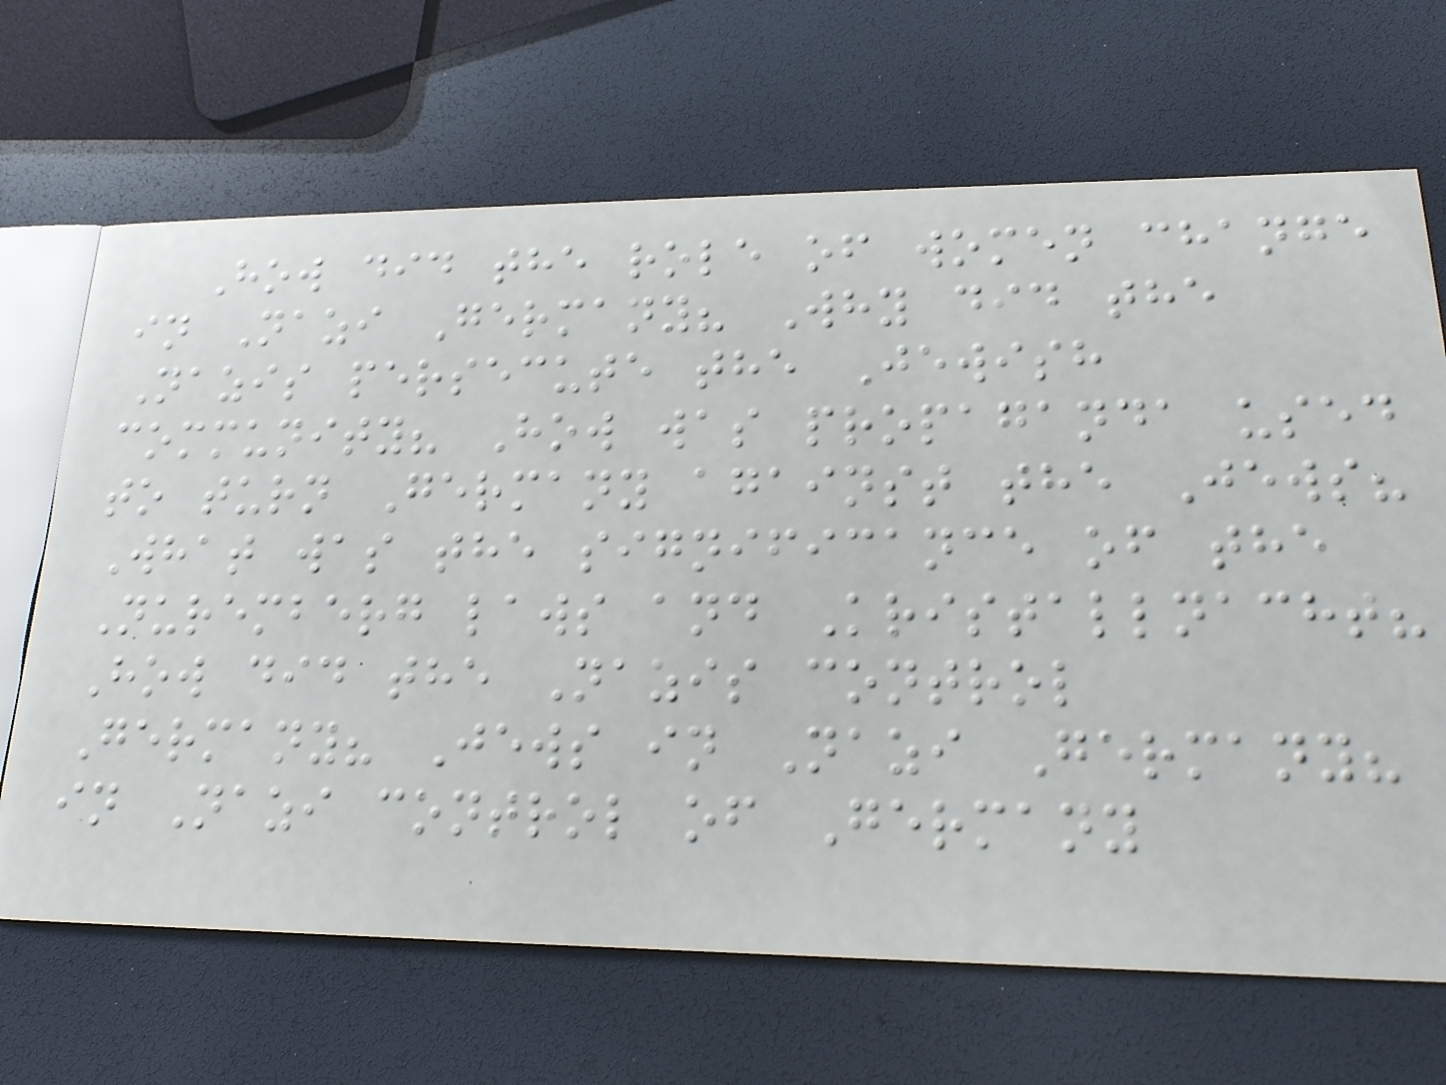How did the role of women change
in Nazi Germany? Why did the
Nazis persecute the Jewish
community? How was propaganda used
to turn Germany against the Jews?
What was the significance of the
Nuremberg laws and Kristallnacht?
How did the Nazis control
Germany? Jews in Nazi Germany?
in Nazi control of Germany
